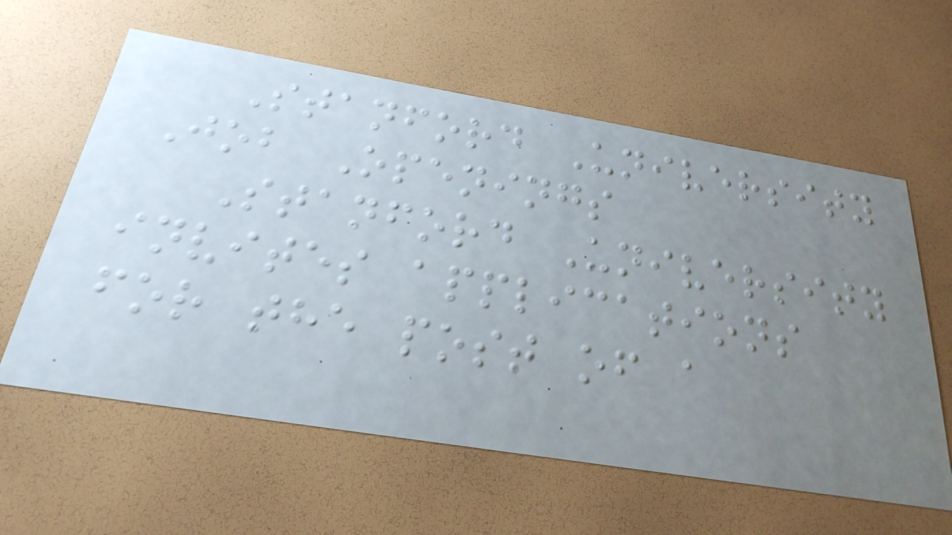Stanford University
Job Openings
Stanford University
invites applications
for the post of a
